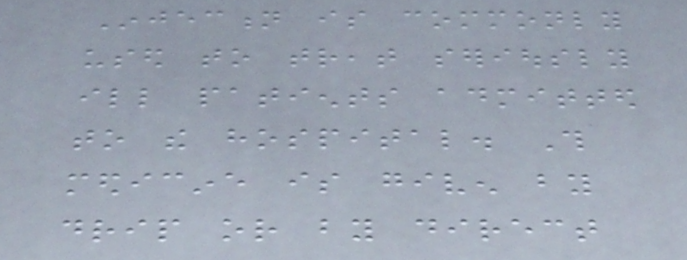Injection is commonly
used to treat seriously
ill patients admitted
to the hospital. This
medicine is given by
drip or by direct
